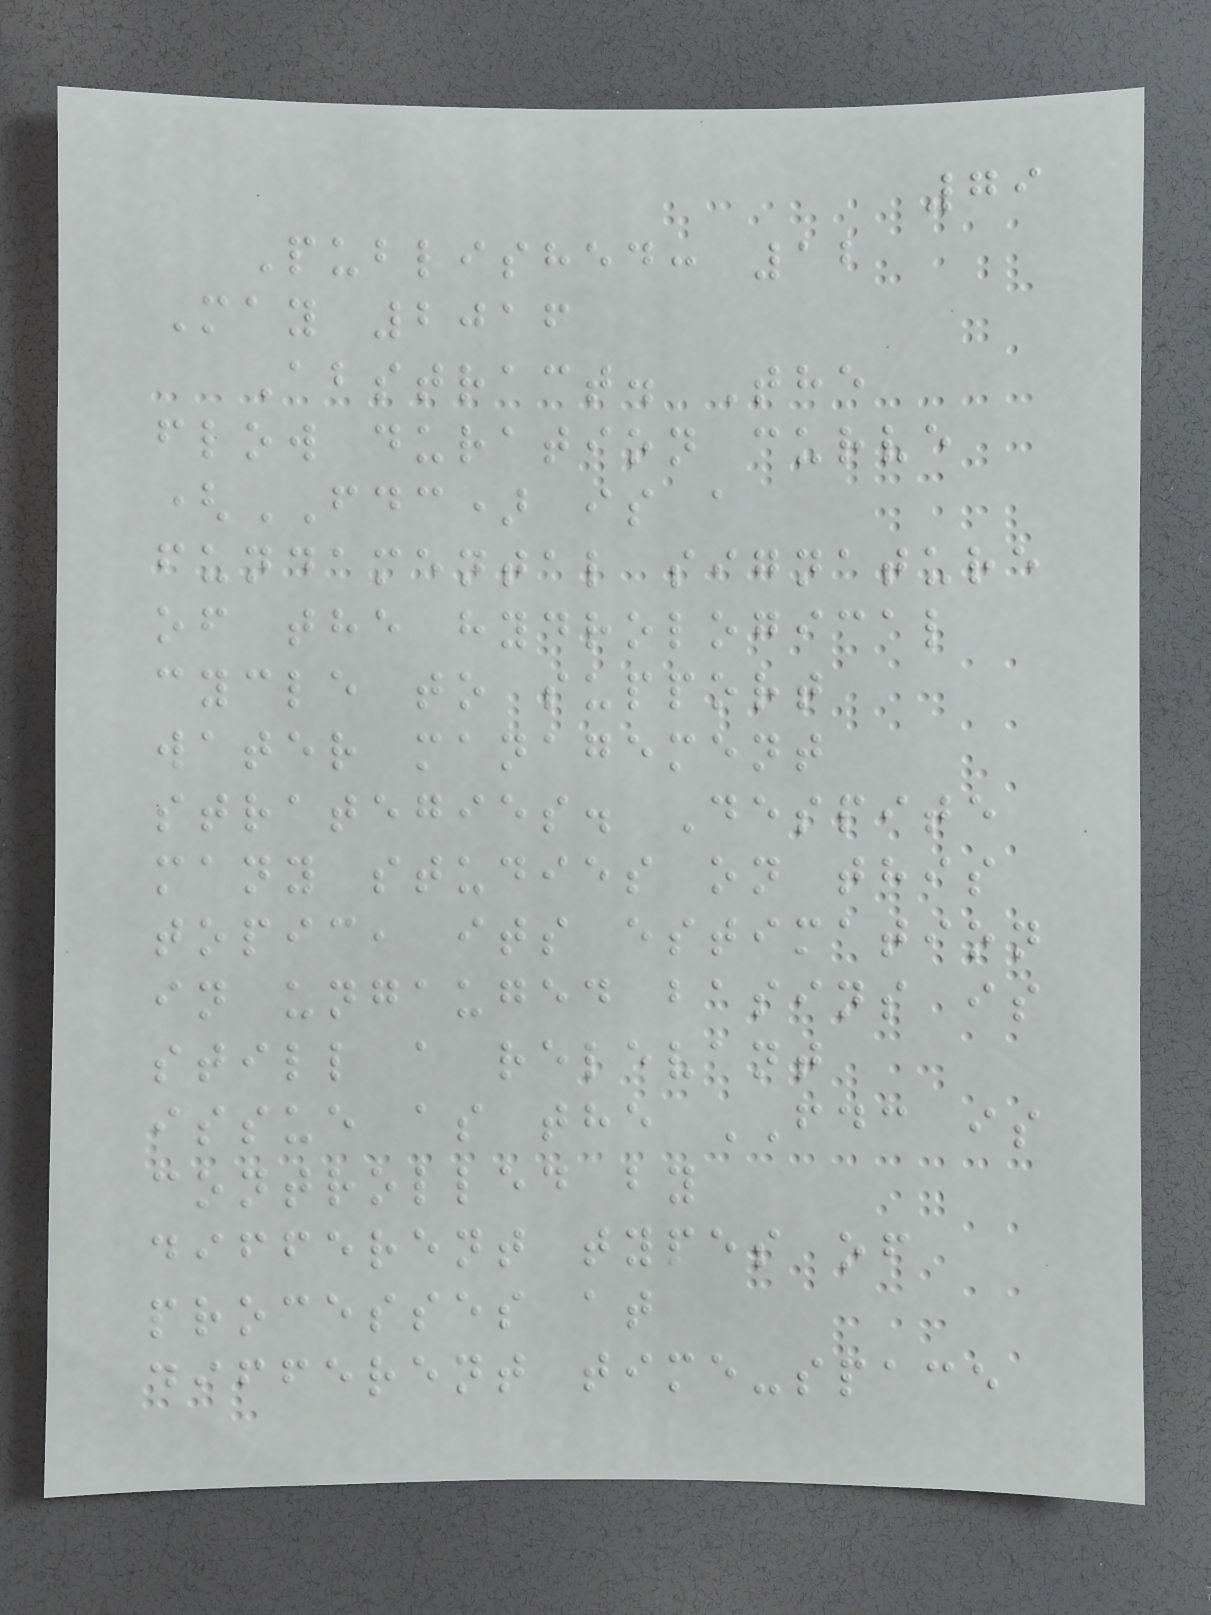79
Published: 12
May 2016
Abstract. The
flow duration curve
(FDC) is a
fundamental signature
of the hydrological
cycle to support
water management
strategies. Despite
many studies on this
topic, its estimation
in ungauged basins is
still a relevant
issue as the FDC is
controlled by
different types of
processes at
different time-space
